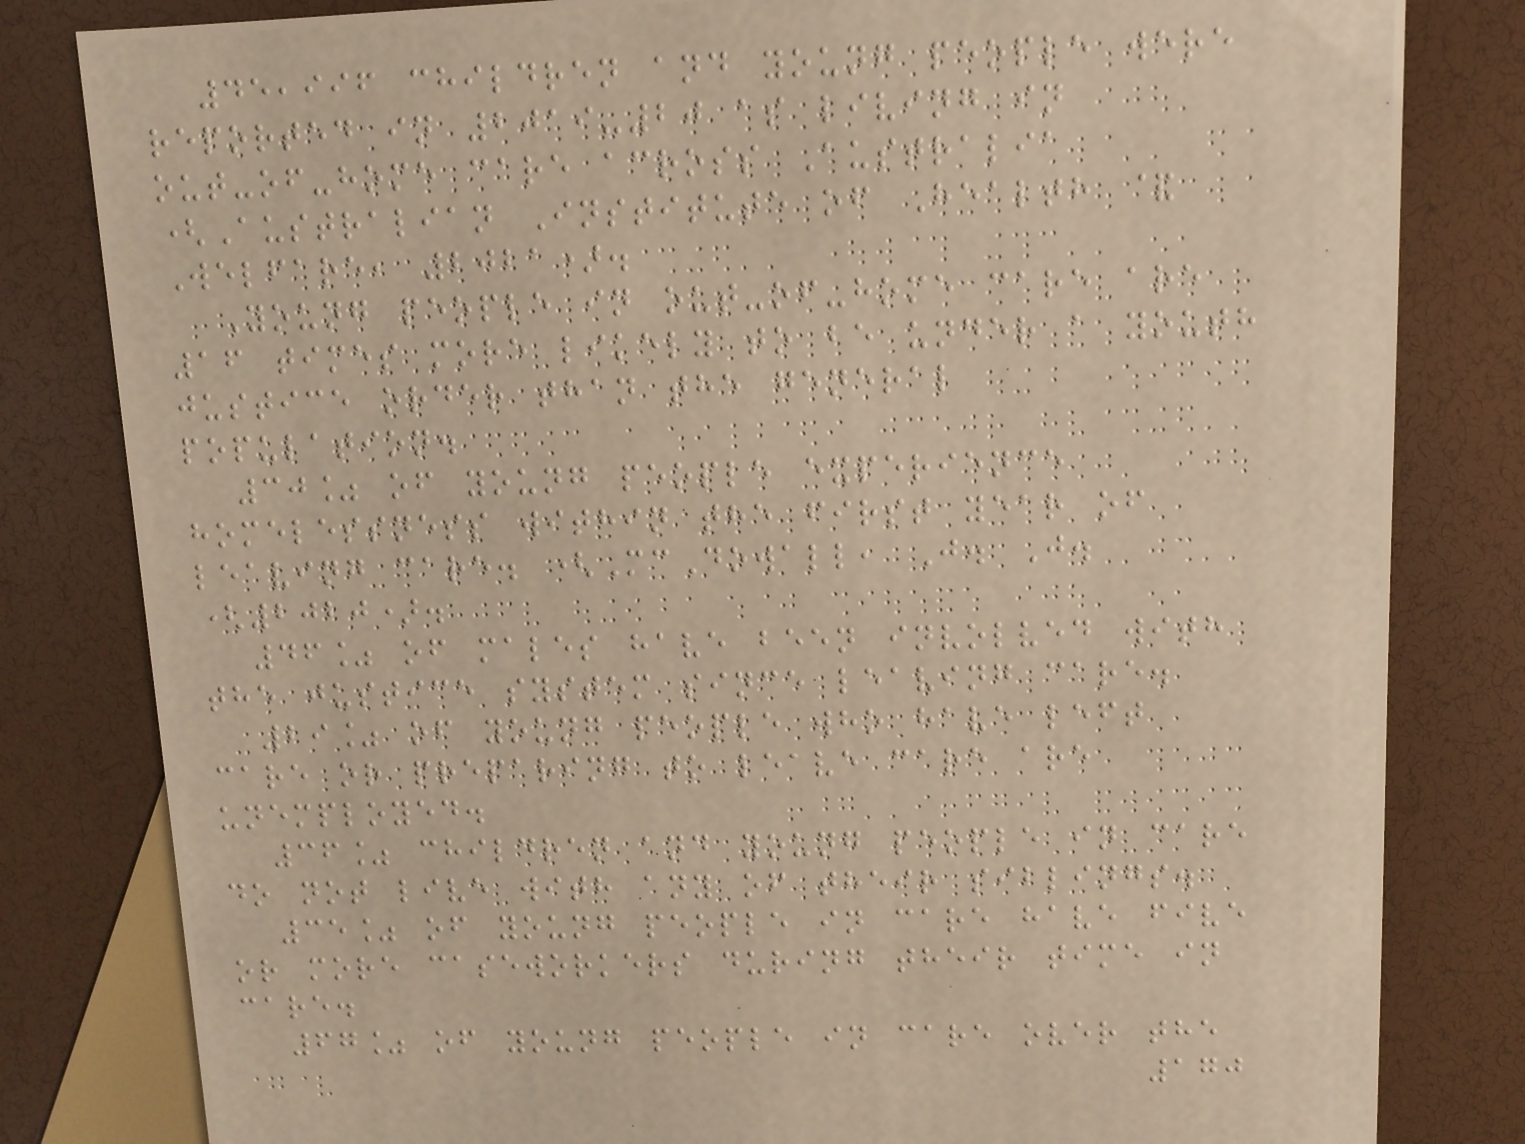45,996 children and young people were
reported in 2019-20 as living in
out-of-home care across Australia
(Australian Institute of Health &
Welfare, 2021).
Young people in out-of-home care are
16 times more likely to be under a youth
justice order than the general
population.
30% of young people experience
homelessness within the first year of
leaving care. (McDowall, J. J.
(2020).
46% of males have been involved with
the justice system since leaving care.
29% of young people who have left
care or preparing to leave care are
unemployed.
36% children and young people in care
do not live with any of their siblings.
35% of young people in care have five
or more caseworkers during their time in
care.
67% of young people in care over the
170
